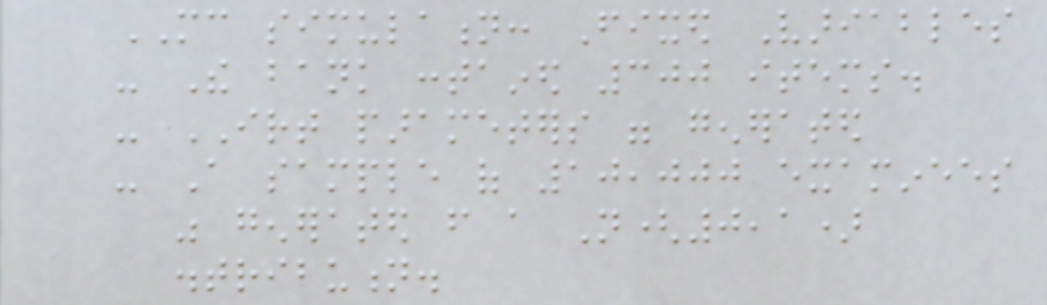MC simulation: Fixed Variables
- The bank contained 300 items.
- IRT parameters were generated
- A sample of 10,000 examinees
was generated from a N(0,1)
distribution.
